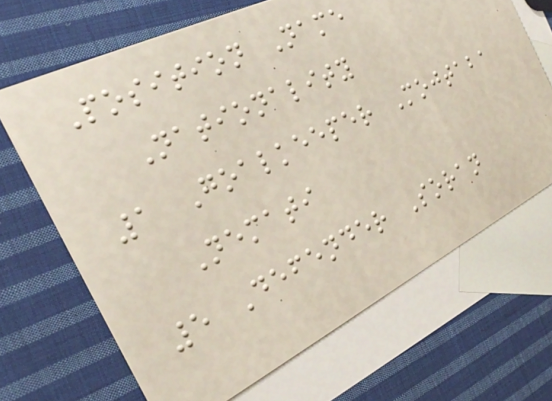Position Name
Nationality
1 Goalkeeper Mojtaba
Nemati
5 Defender Soran
